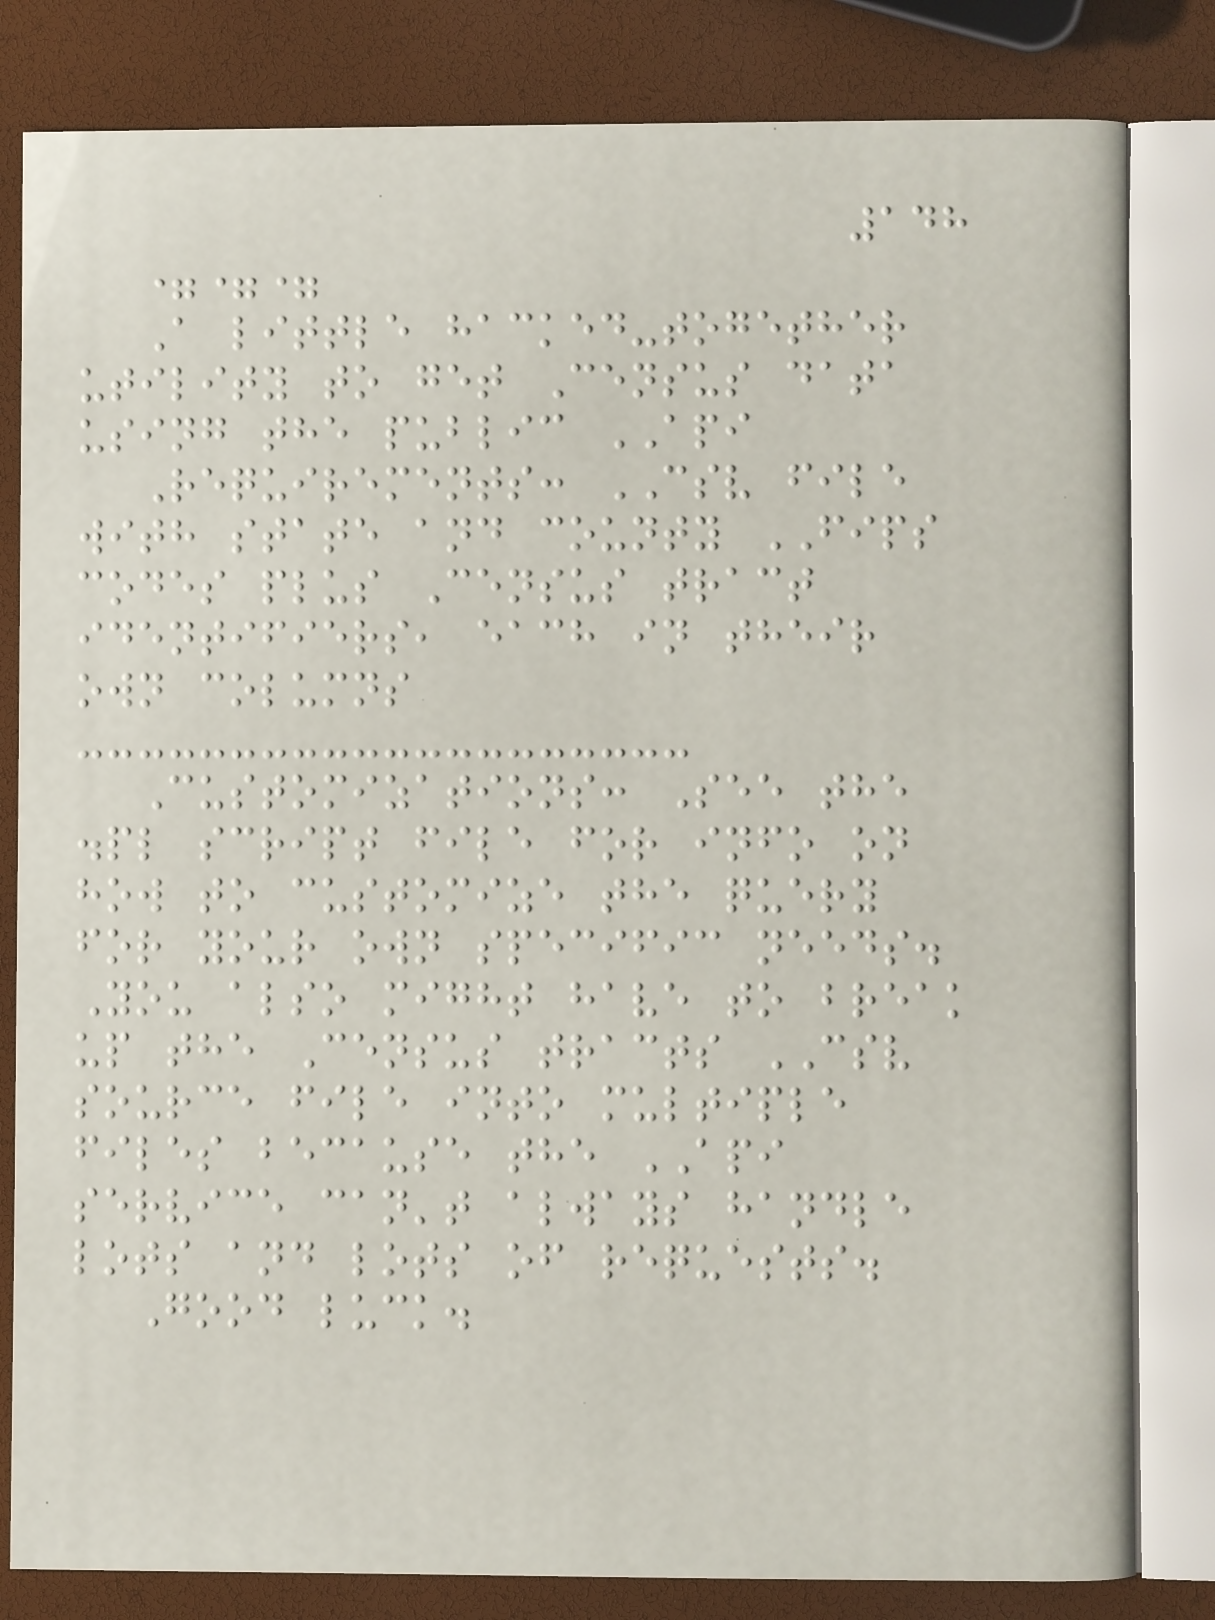148
===
A little hacked-together
utility to get Census data
using the public API
Requirements: CSV file
with state and county FIPS
codes plus Census tract
identifiers, each in their
own columns
Customizations: See the
.pl script file for info on
how to customize the query
for your own specific needs.
You also might have to break
up the Census tracts CSV
source file into multiple
files because the API
service can't always handle
lots and lots of requests.
Good luck.
